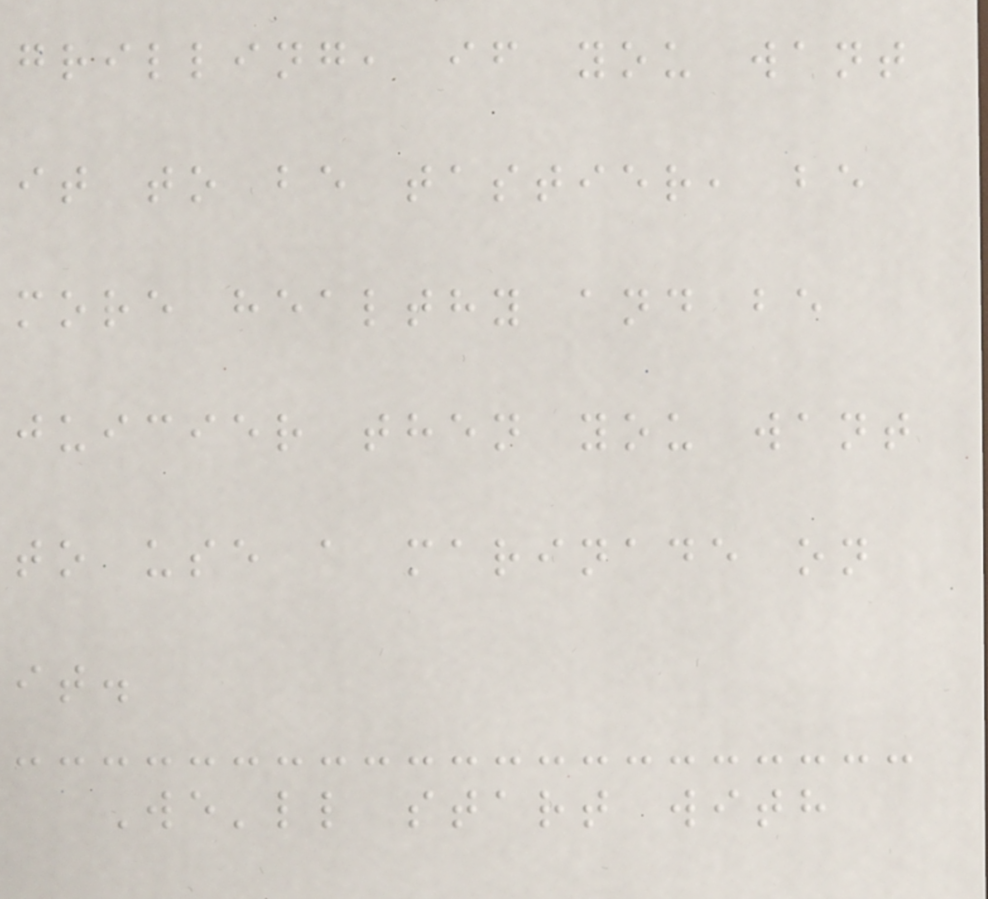grilling, if you want
it to be tastier, be
more healthy and be
juicier then you want
to use a marinade on
it.
We'll start with
